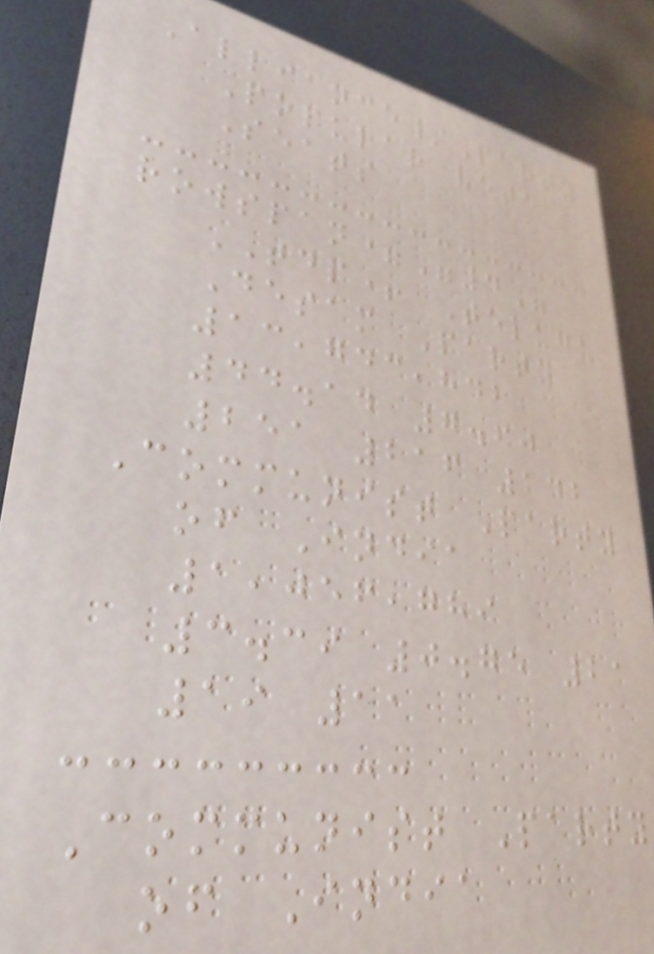Alliance/Party
Popular vote
Seats
rowspan="4"
TDP+ Telugu
Desam Party
13,743,842
44.14 7.60
251 216 142
Communist Party
of India
1,056,789
3.39 0.75 21
19 11
Communist Party
of India
